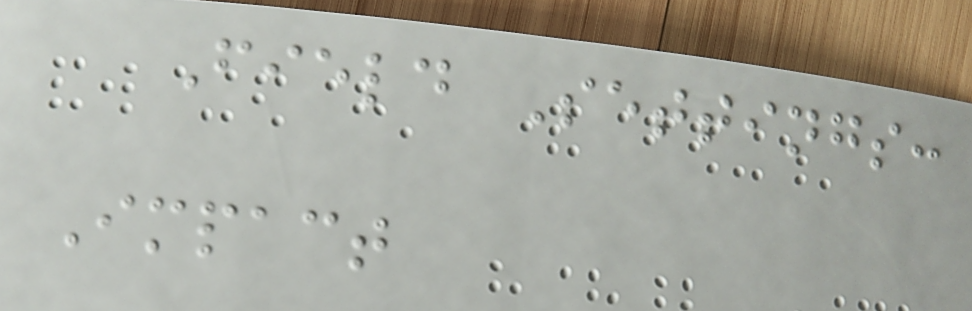Field Settings:
Impact
